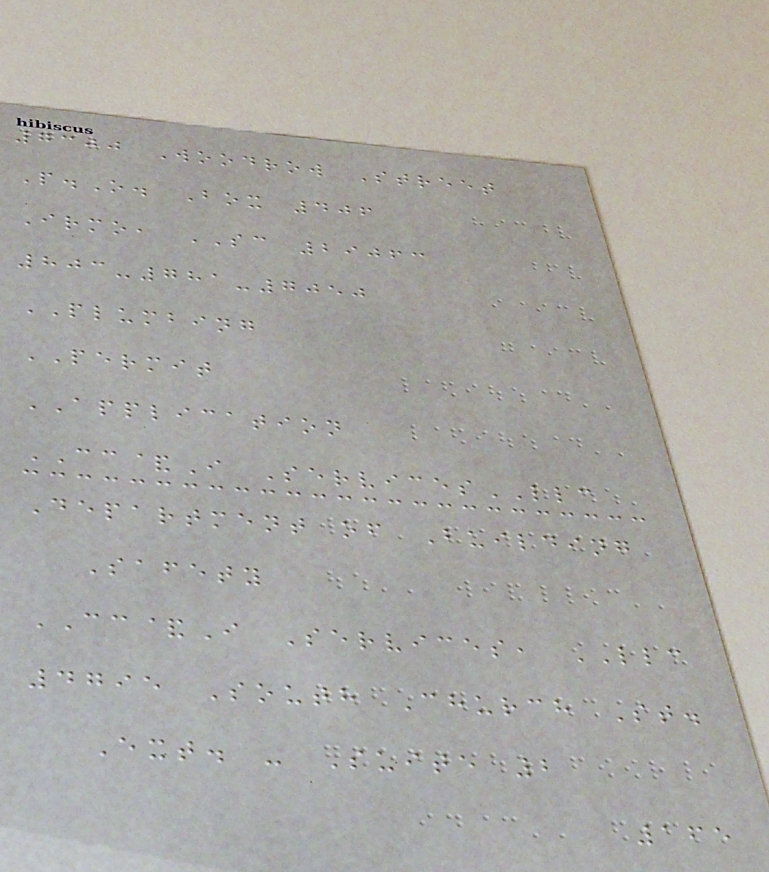7300 Woodrow Street
P.O. Box 406
Irmo, SC 29063
803-781-7050
PLUMBING
PERMIT
APPLICATION
CC&I ServicesLLC
Department of Building
Safety
CC&I Services, LLC
4795 South Church St.
Ext. - Suite 2
165
